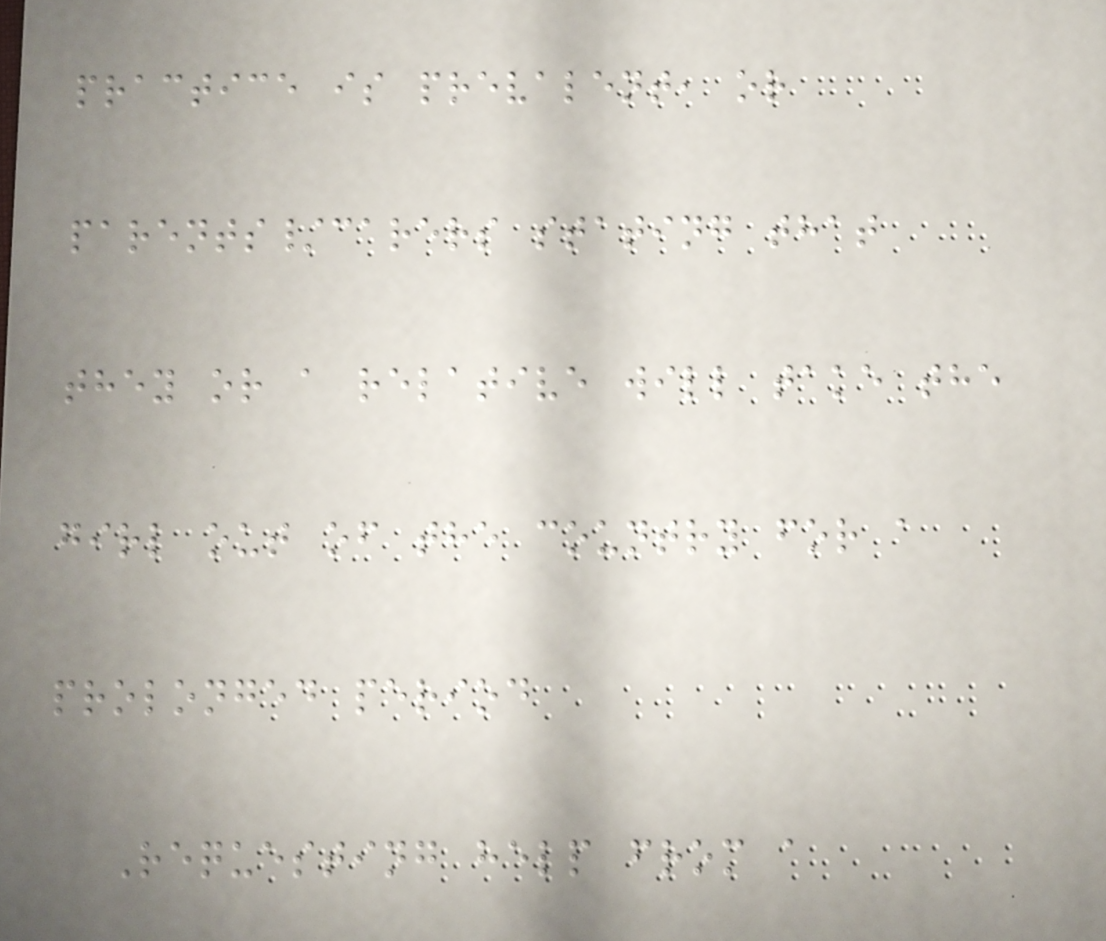practice is prevalent, or
parents/carers stating that
they or a relative will take the
girl out of the country for a
prolonged period
Requesting help from a
